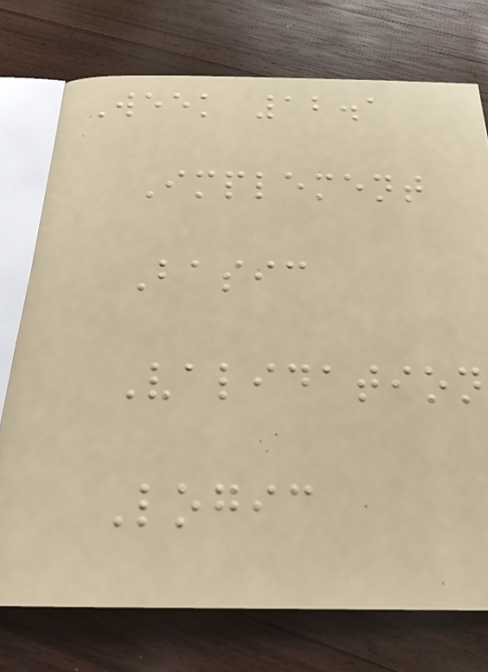Week 12.1
Implement
Basic
Validation
Logic
